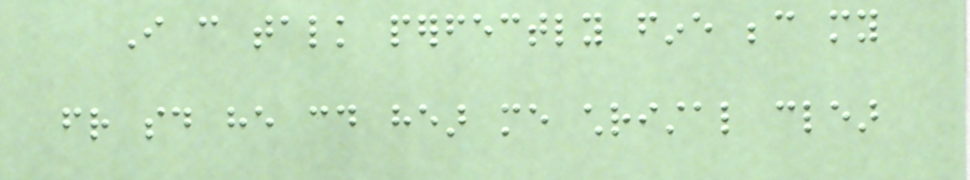I can talk perfectly fine because my
friend said he could hear me christal clear
